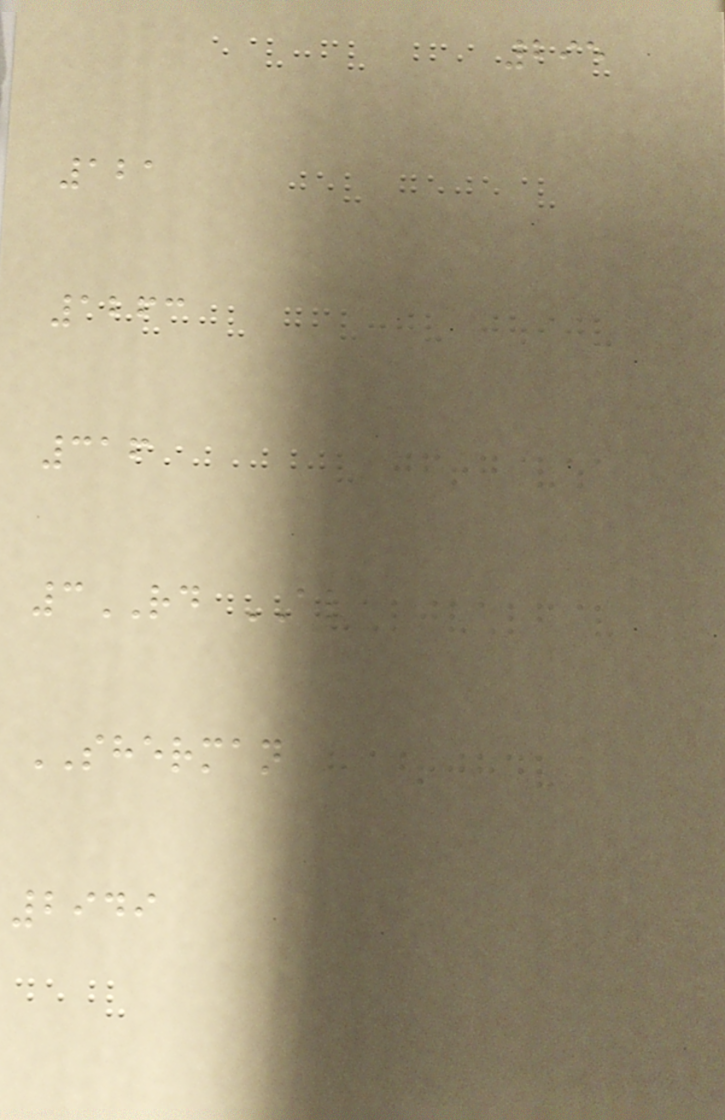295
121
1263
316
3RD AV
SHERMAN
2949
